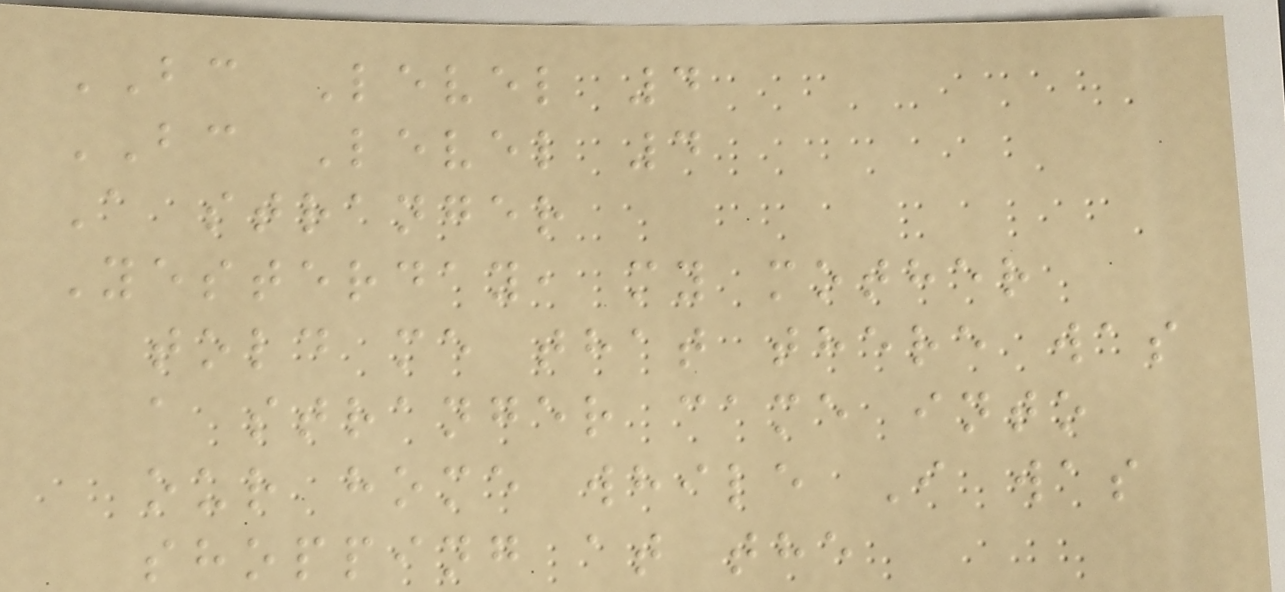BC Level 4
BC Level 4
A stranger
Yesterday, my mother
told me that there was
a stranger came into
our home while I was
shopping at the
